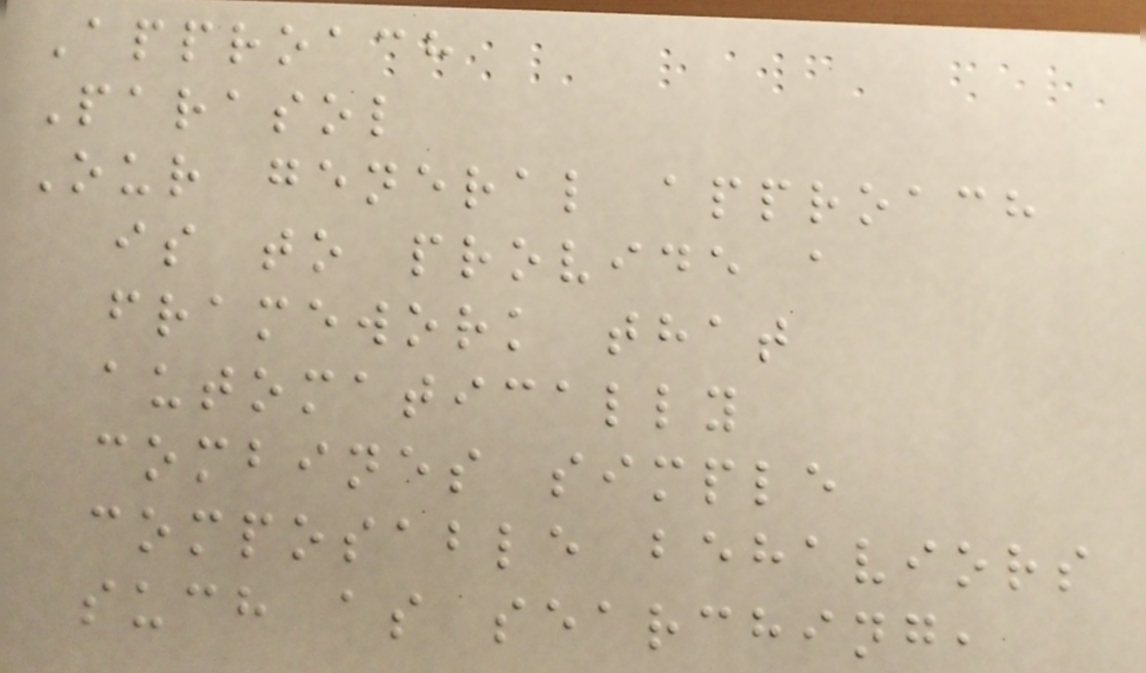Approach
Parasol
Our general approach
is to provide a
framework that
automatically
combines simple
composable behaviors
such as searching,
